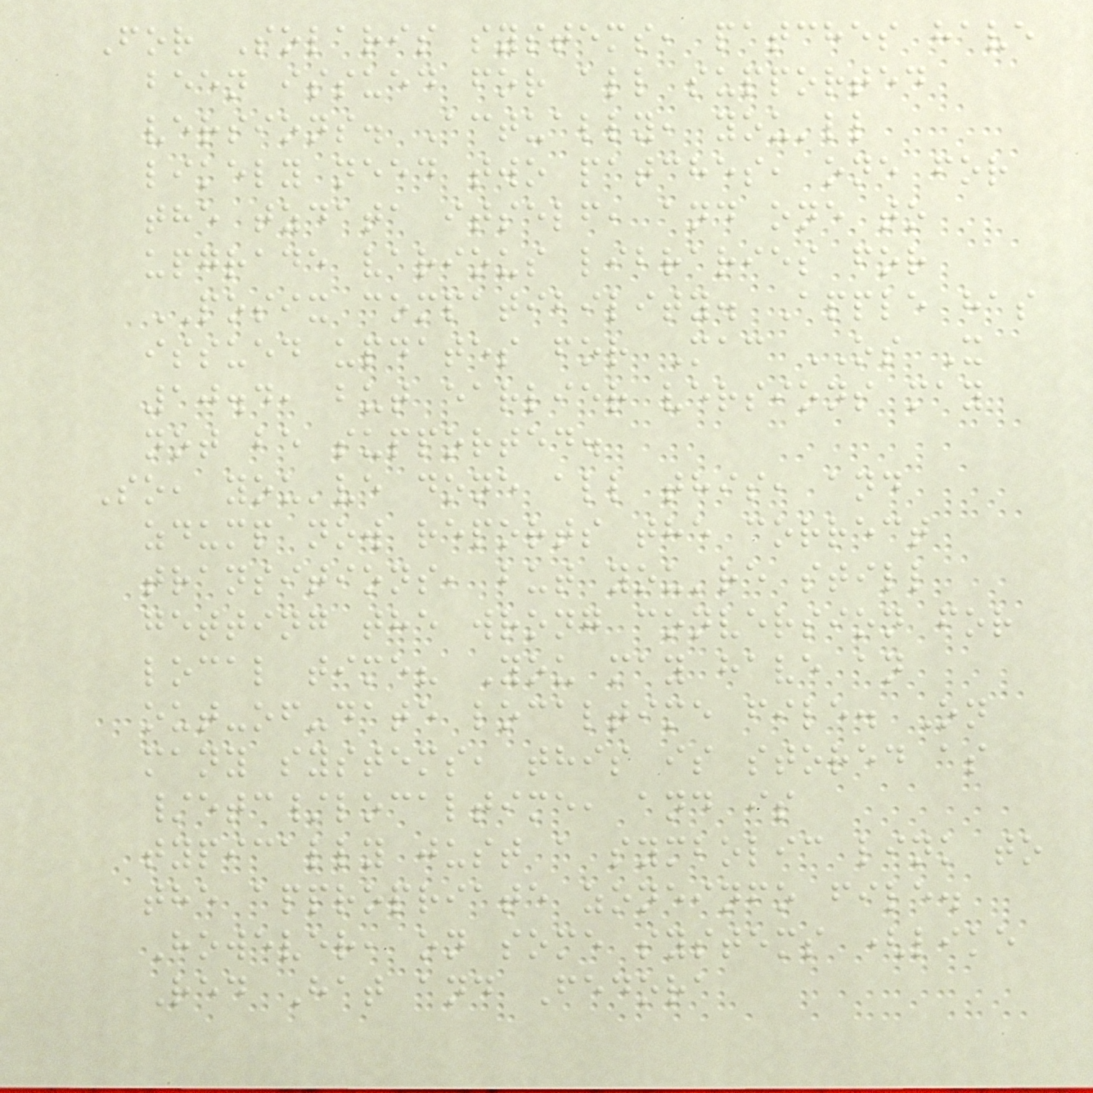For Solaris systems, patches have
been issued for all supported
versions. Actually, you'll
likely need two patches, one for
the tzdata itself, and one to
upgrade various libraries for
POSIX compatibility. Apple has
issued updates for Mac OS X
10.4, but earlier versions may
not be supported.
So, you've done all this, and
zdump now reports the correct
transitions, but you're still
getting the wrong conversion for
local time? You may have an
out-of-date localtime file. On
many systems, this is stored as
/etc/localtime, and is
typically just a symbolic link to
the appropriate zoneinfo file.
However, on some systems (like
Red Hat and Fedora
